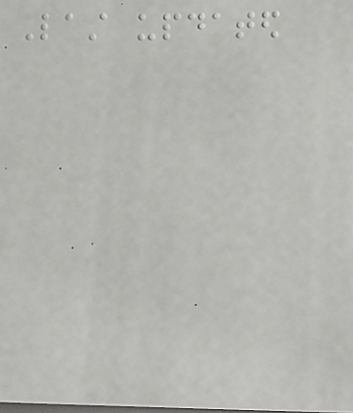Last updated
